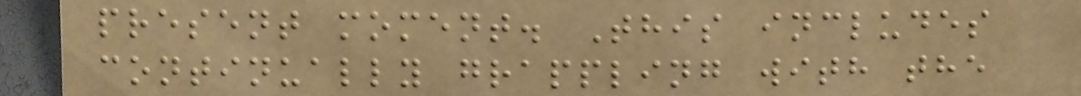present moment. This includes
continually grappling with the
